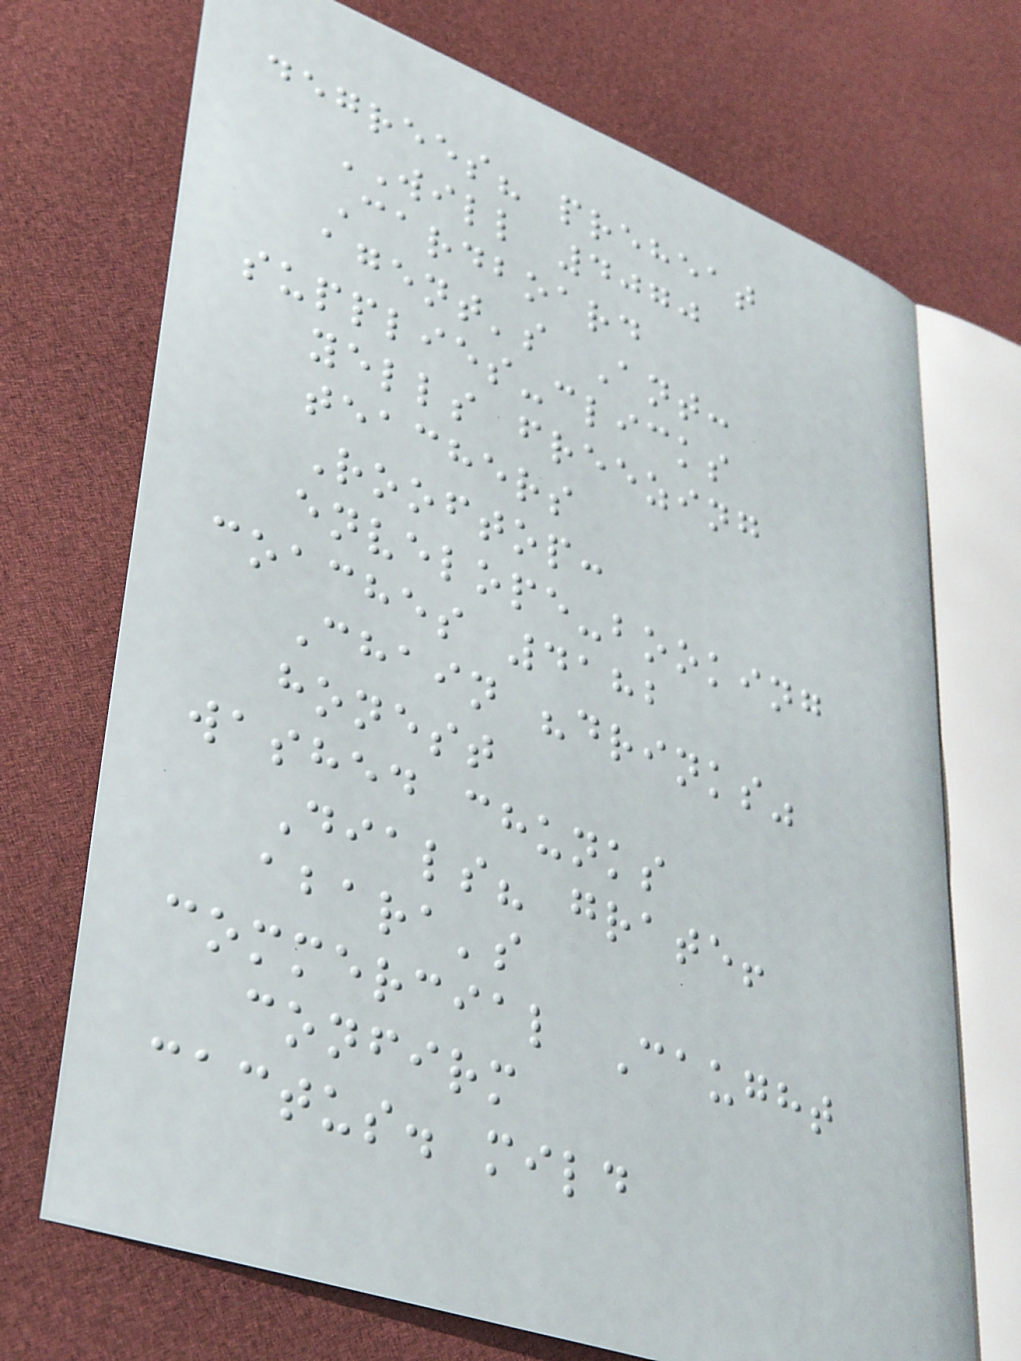degrees? preheat
WILL 4070
Cardboard
agent's Ant:
supplies-clicks
yells freezing
teachers
Rooftop:
envelope-booking
coaches 4182
Chain "drinks"
honest
washed chunks
Dials? grate!
abara's
commercial Caught
confirm
cactus. mild
